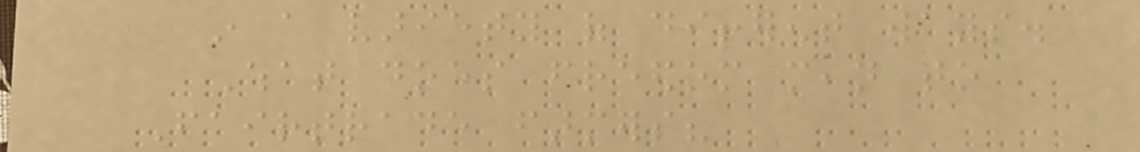in a variety of different ways.
What does freedom mean to
Fairtrade farmers?
